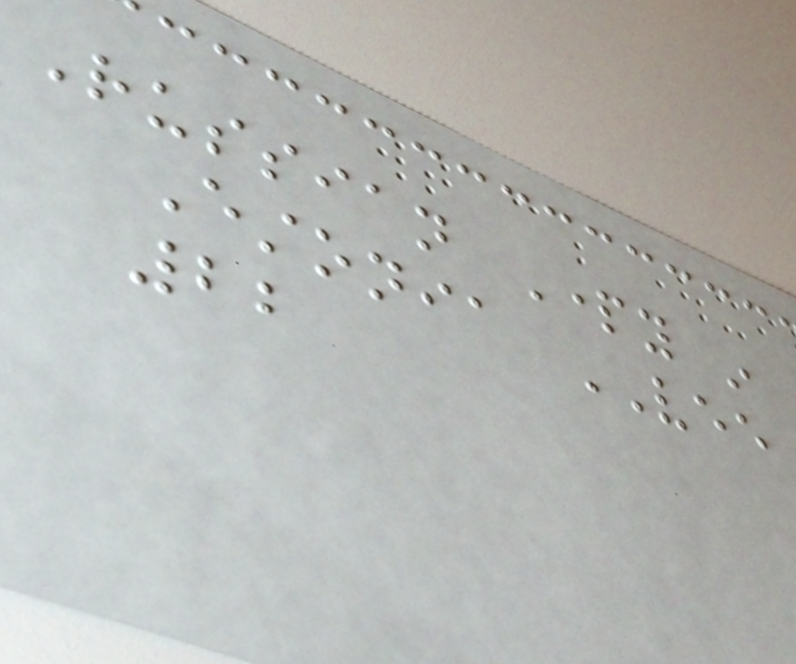Russian Party in
Estonia VEE
22
